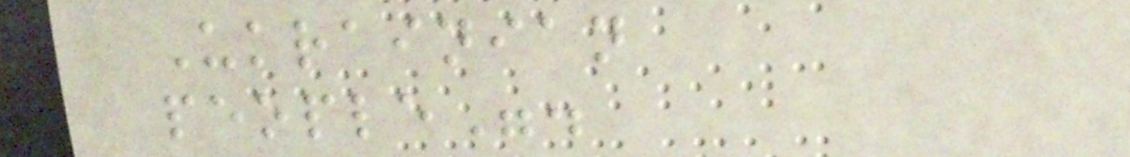Ukrainian
people".
